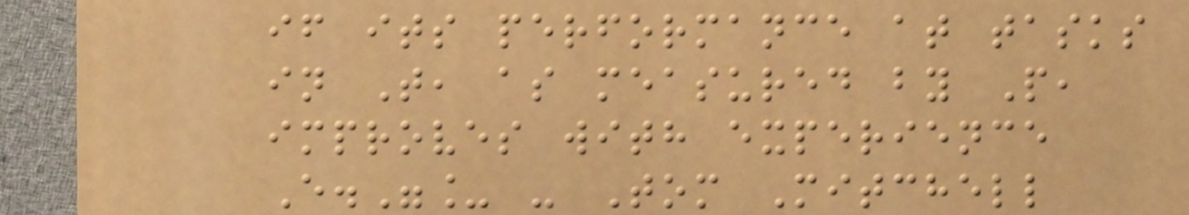if its performance at tasks
in T, as measured by P,
improves with experience
E."_ - Tom Mitchell
